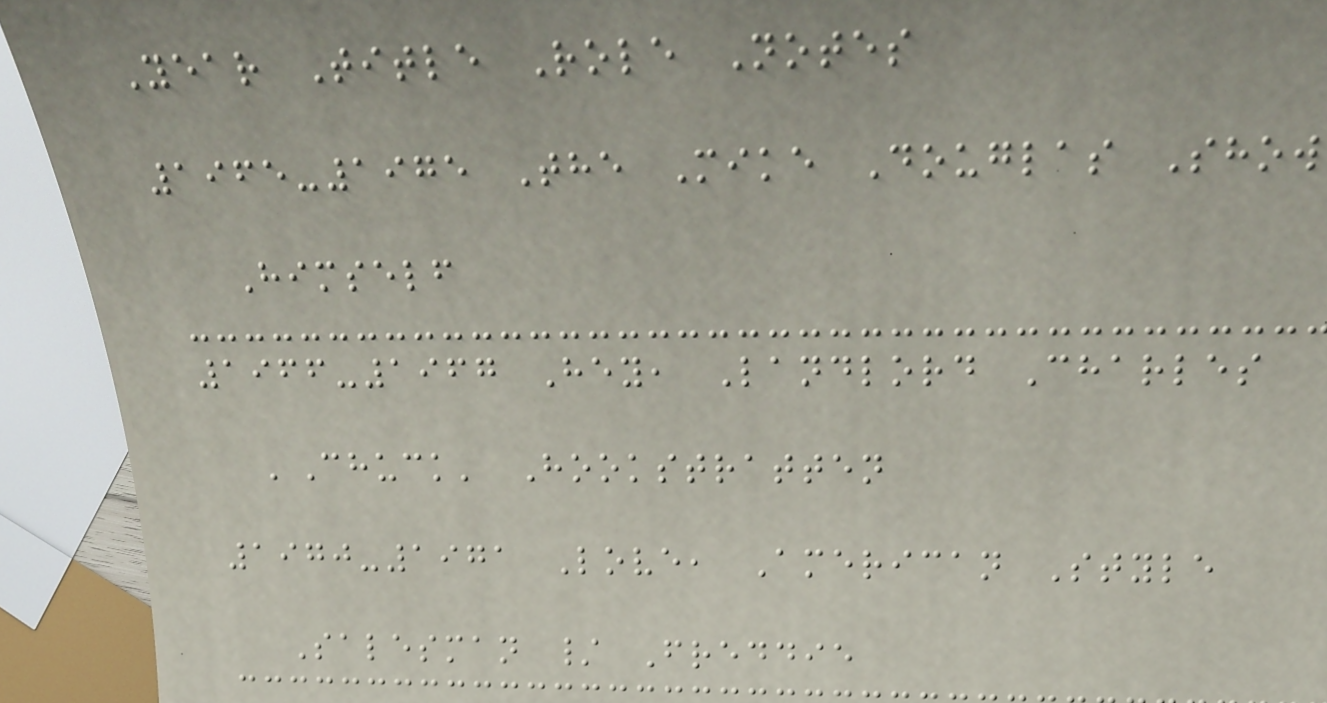Year Title Role Notes
1965-1975 The Mike Douglas Show
Himself
1966-1967 Hey, Landlord Charles
'Chuck' Hookstratten
1970-1971 Love, American Style
Salesman / Freddie
